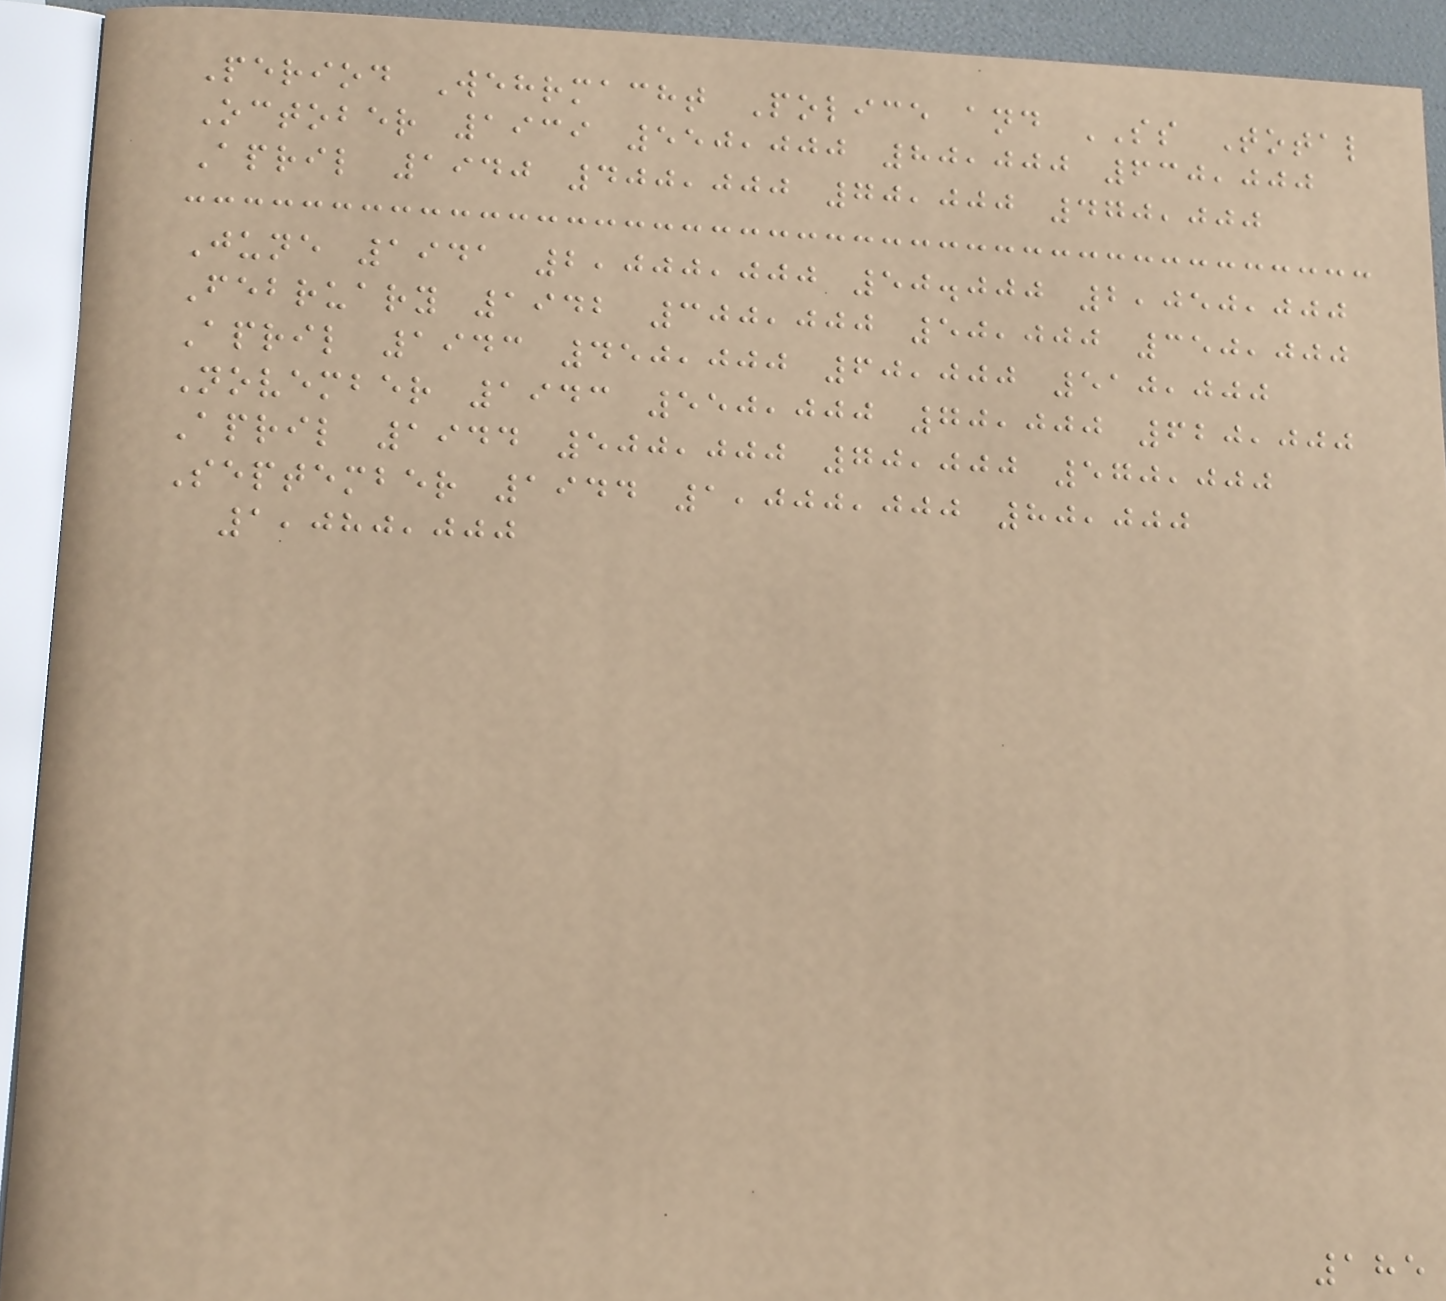Period Wehrmacht Police and SS Total
October 1939 550,000 80,000 630,000
April 1940 400,000 70,000 470,000
June 1941 2,000,000 50.000 2,050,000
February 1942 300,000 50,000 350,000
April 1943 450,000 60,000 510,000
November 1943 550,000 70,000 620,000
April 1944 500,000 70,000 570,000
September 1944 1,000,000 80,000
1,080,000
185
